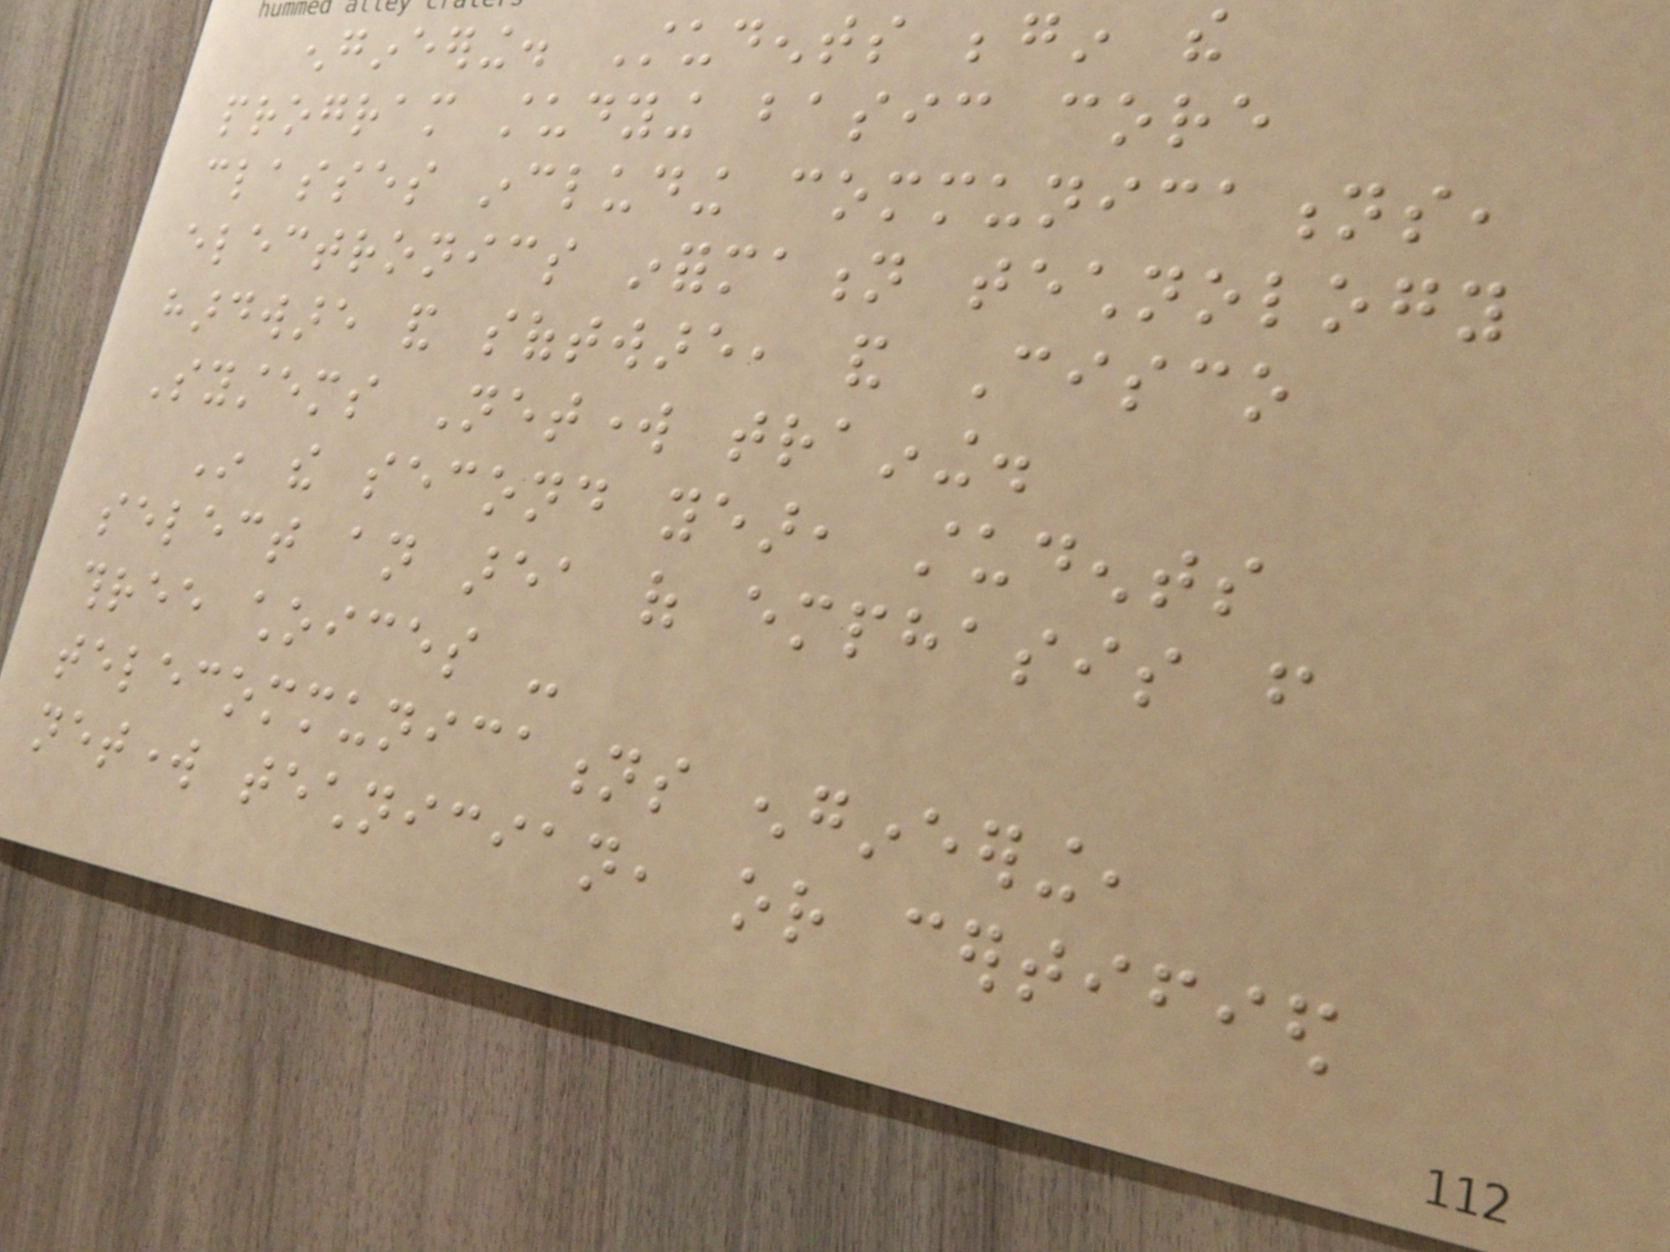engineering. Students begin the
program studying basic core
classes including communications,
electronics information technology
hardware and software, and Cisco
Systems Network training.
In the second year, students
select an area of emphasis from
three choices -
telecommunications engineering,
network technician, or certified
